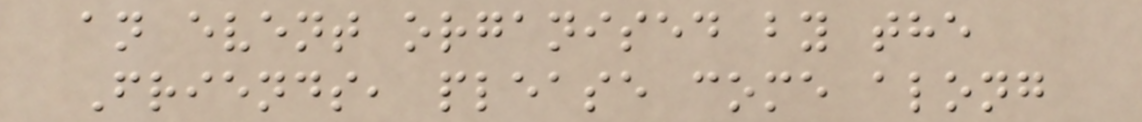an event organised by the
Friends, please come along
